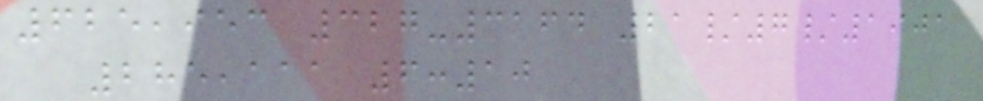625,953 327-3164 21/7/1901
285,111 6:10
